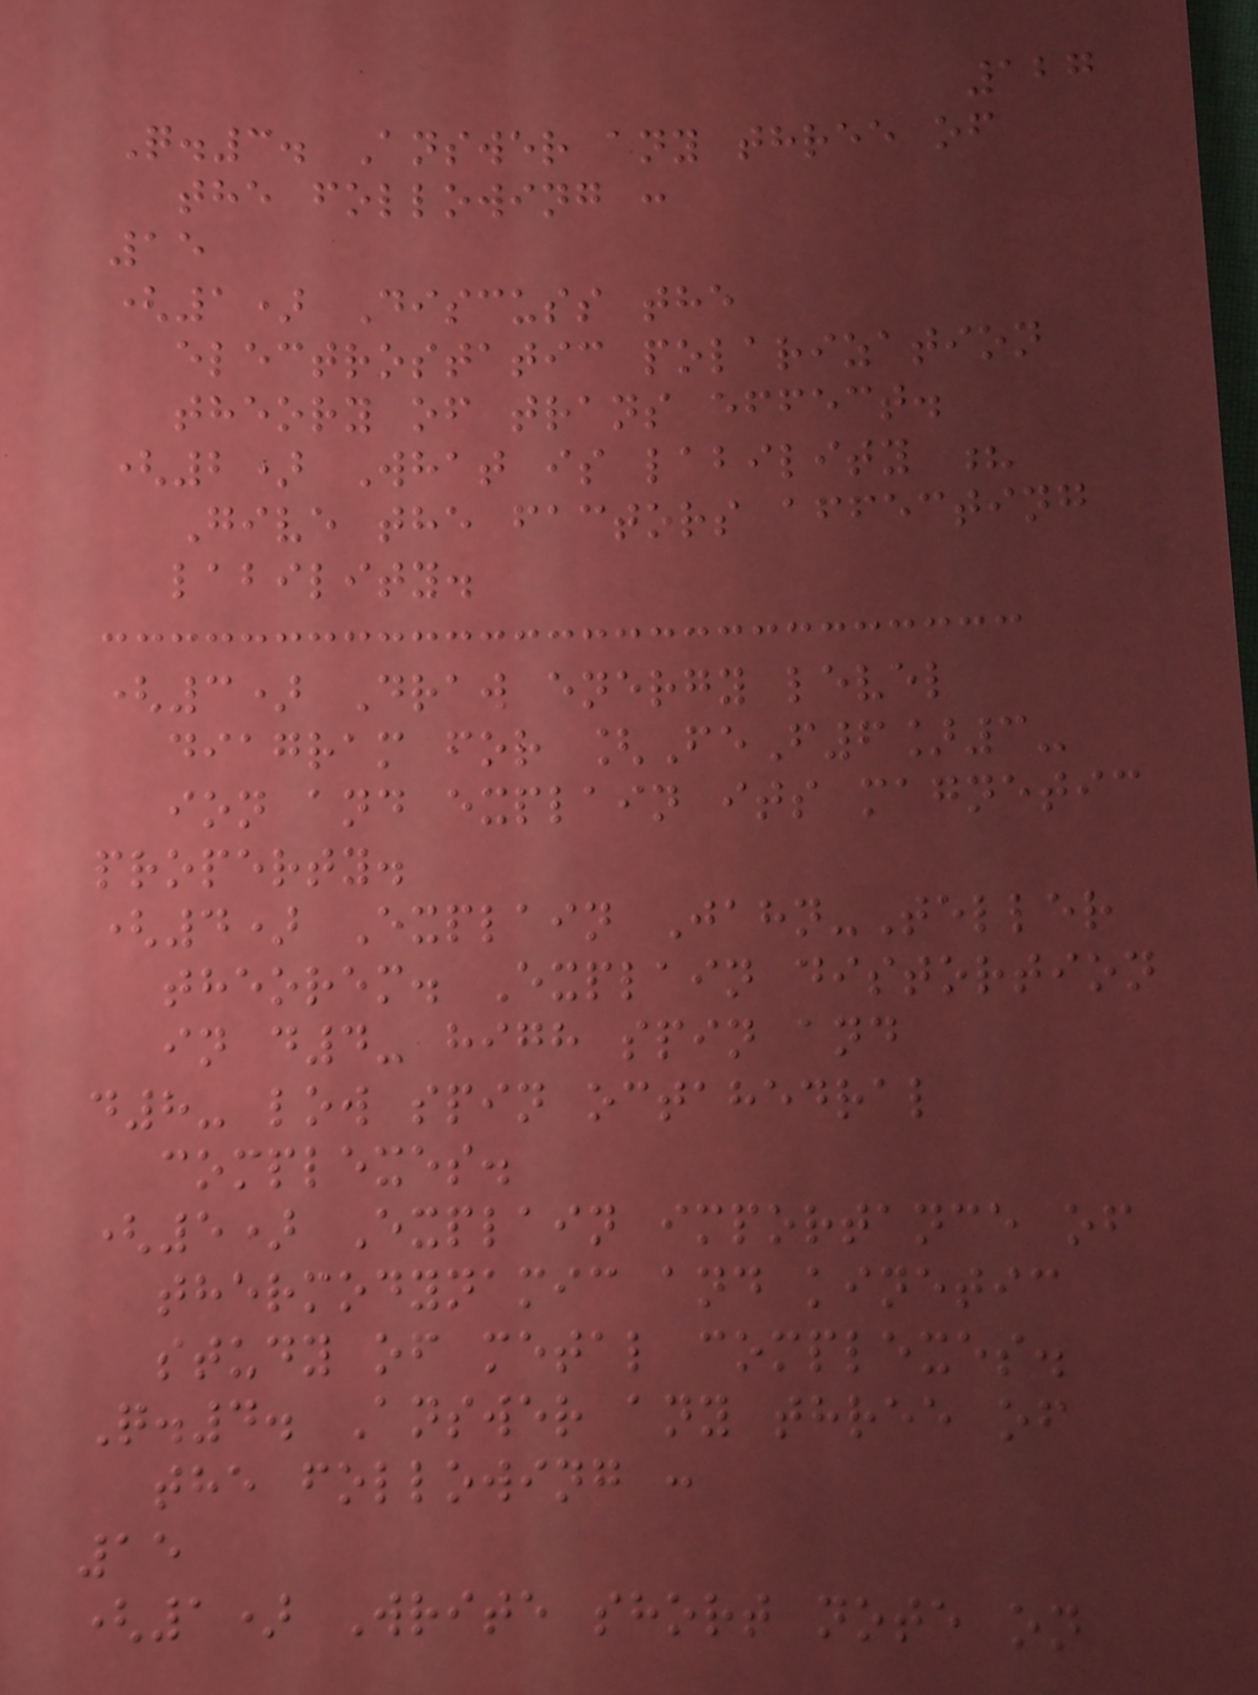127
Q.3. Answer any three of
the following :
15
(1) Discuss the
electrostatic polarization
theory of trans effect.
(2) What is lability ?
Give the factors affecting
lability.
(3) Draw energy level
diagram for [FeF6]3-
ion and explain its magnetic
property.
(4) Explain Jahn-Teller
theorem. Explain distortion
in d4- high spin and
d8- low spin octahedral
complexes.
(5) Explain importance of
thermodynamic and kinetic
study of metal complexes.
Q.4. Answer any three of
the following :
15
(1) Write short note on
